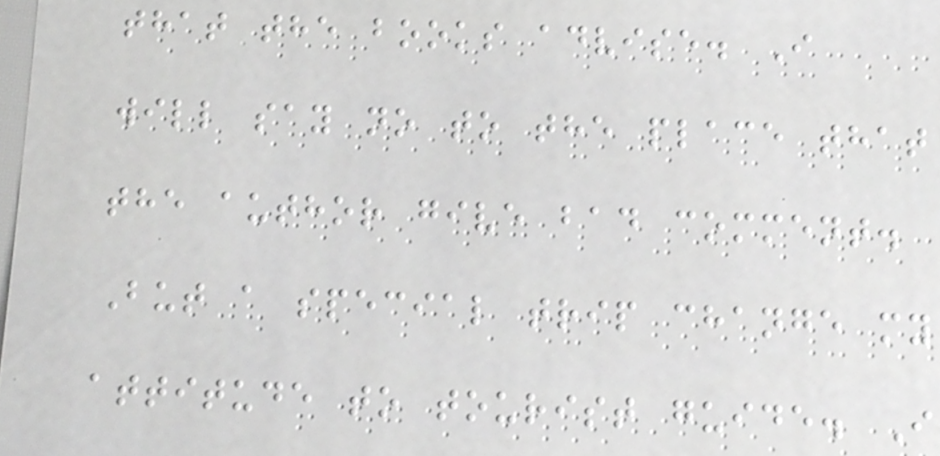that the books advise. I
will say no to the place that
the author give bad comment.
But a special trip change my
attitude to tourist guide. I
